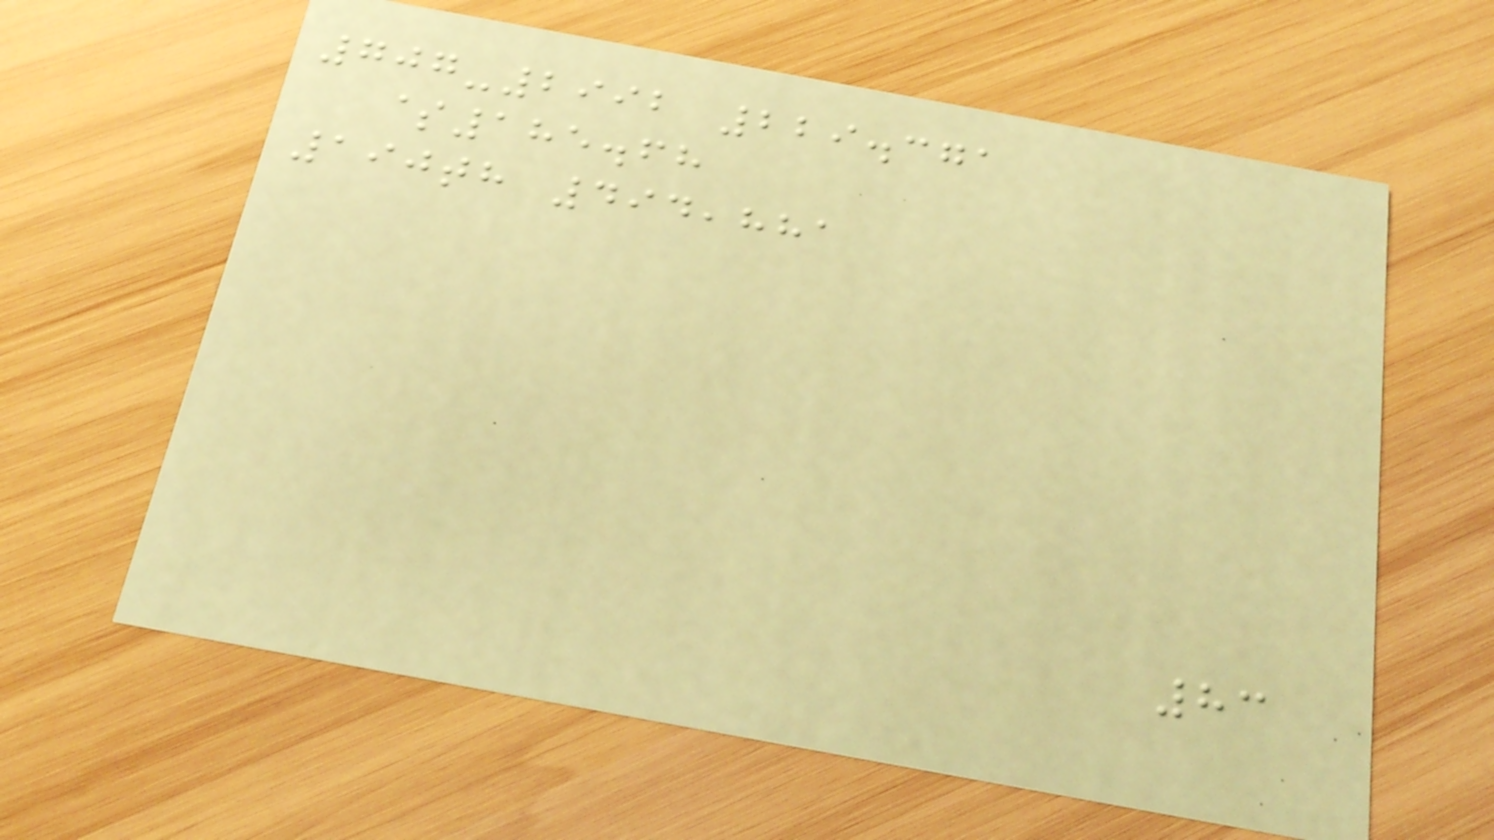707-2992 229.371
$185.68
190th 494,881
83
